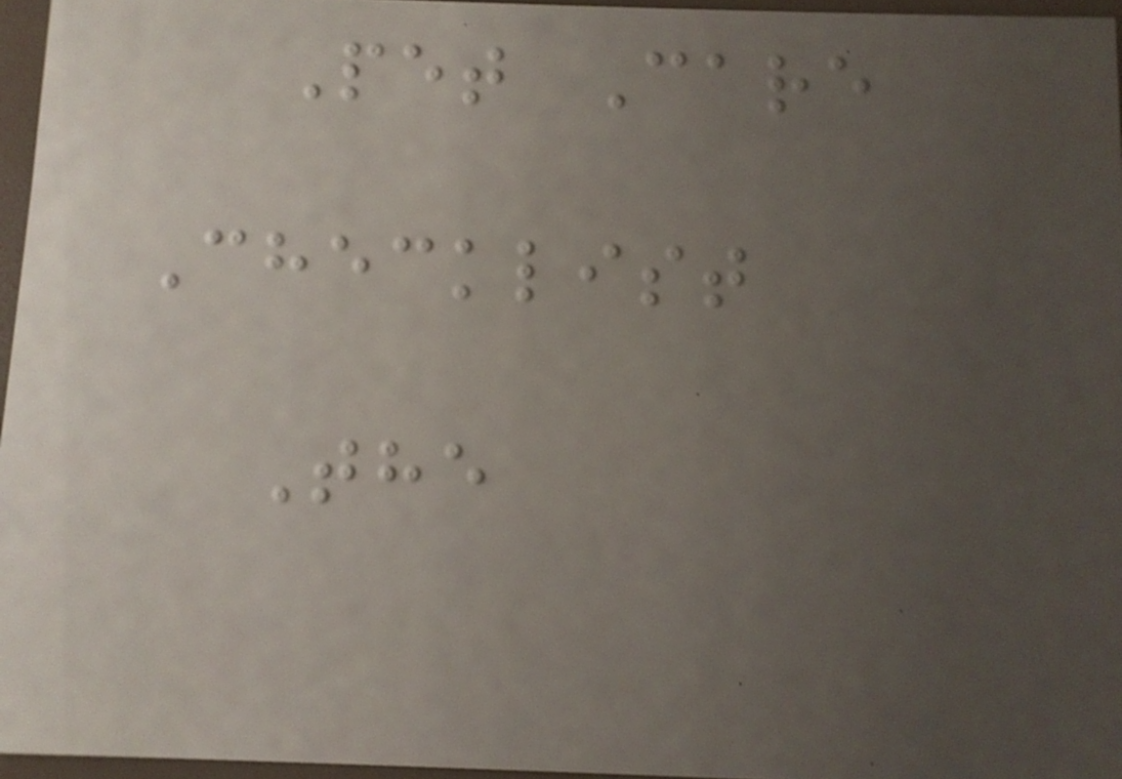Pet Care
Checklist
The
